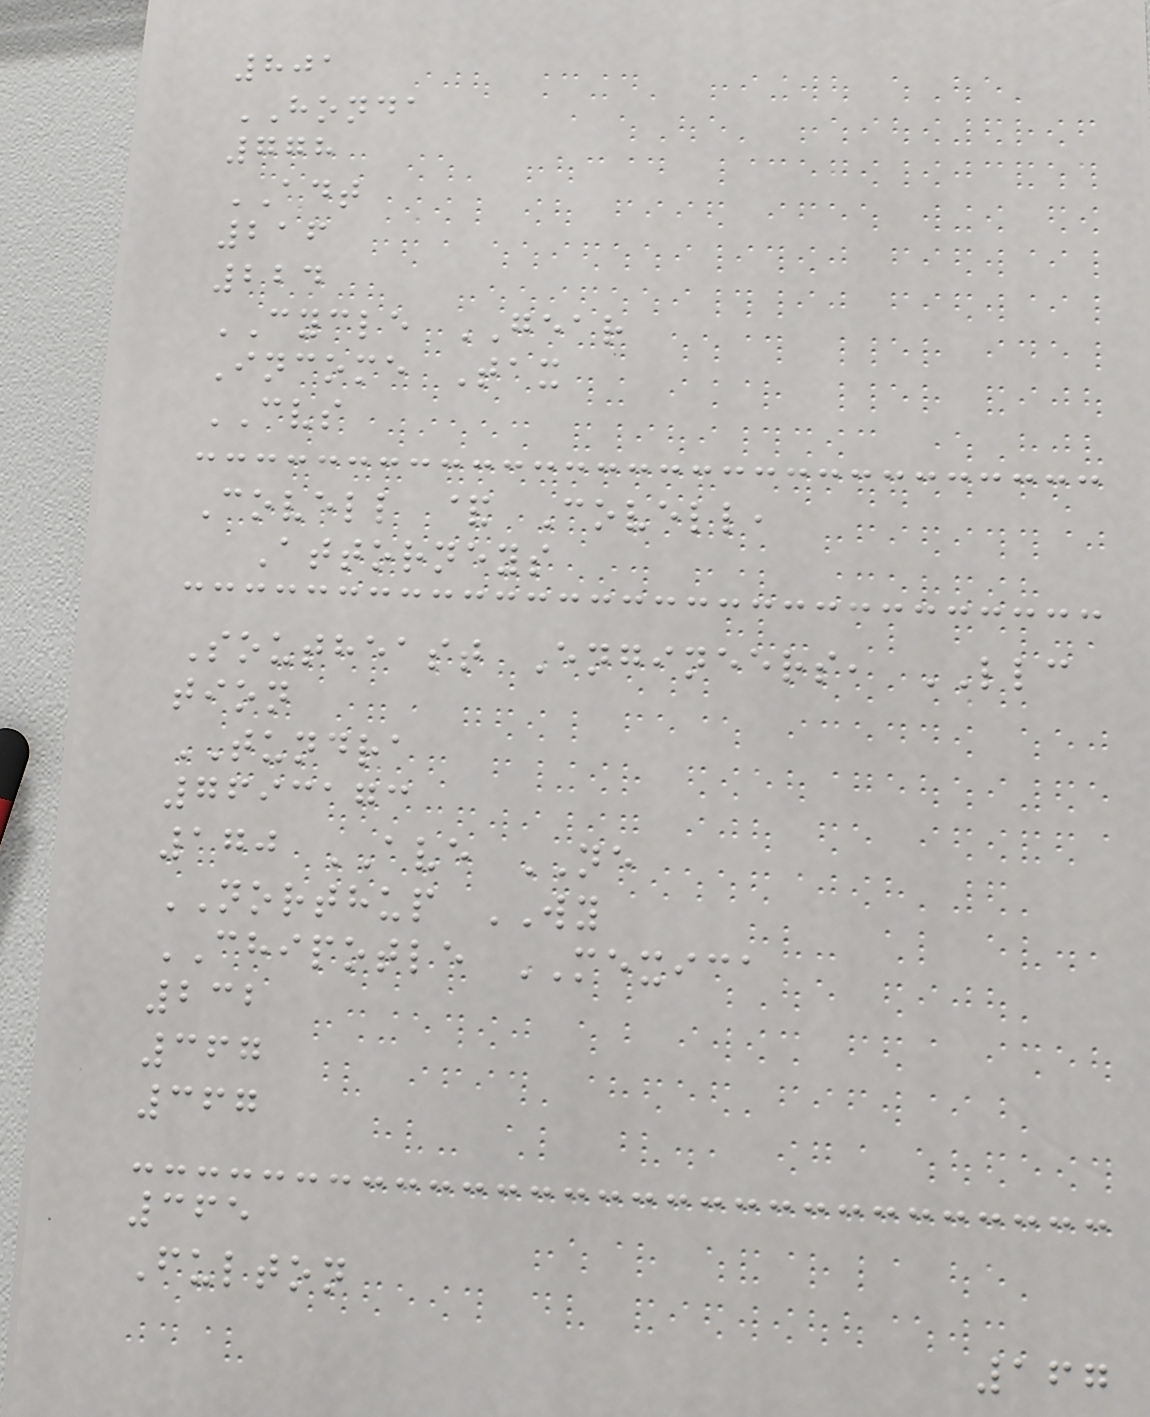801
HONDA
778
ADT
216
224
CYCLE GEAR
Income Tax
CVS
Covell & Covell,
Attorneys
Southeast Engineers, LLC
tion
TUNDRA
7693173
170 AVE NE
NORTHUP WY
CHIPOTLE MEXICA
232
367
367
365
Fulton
167
